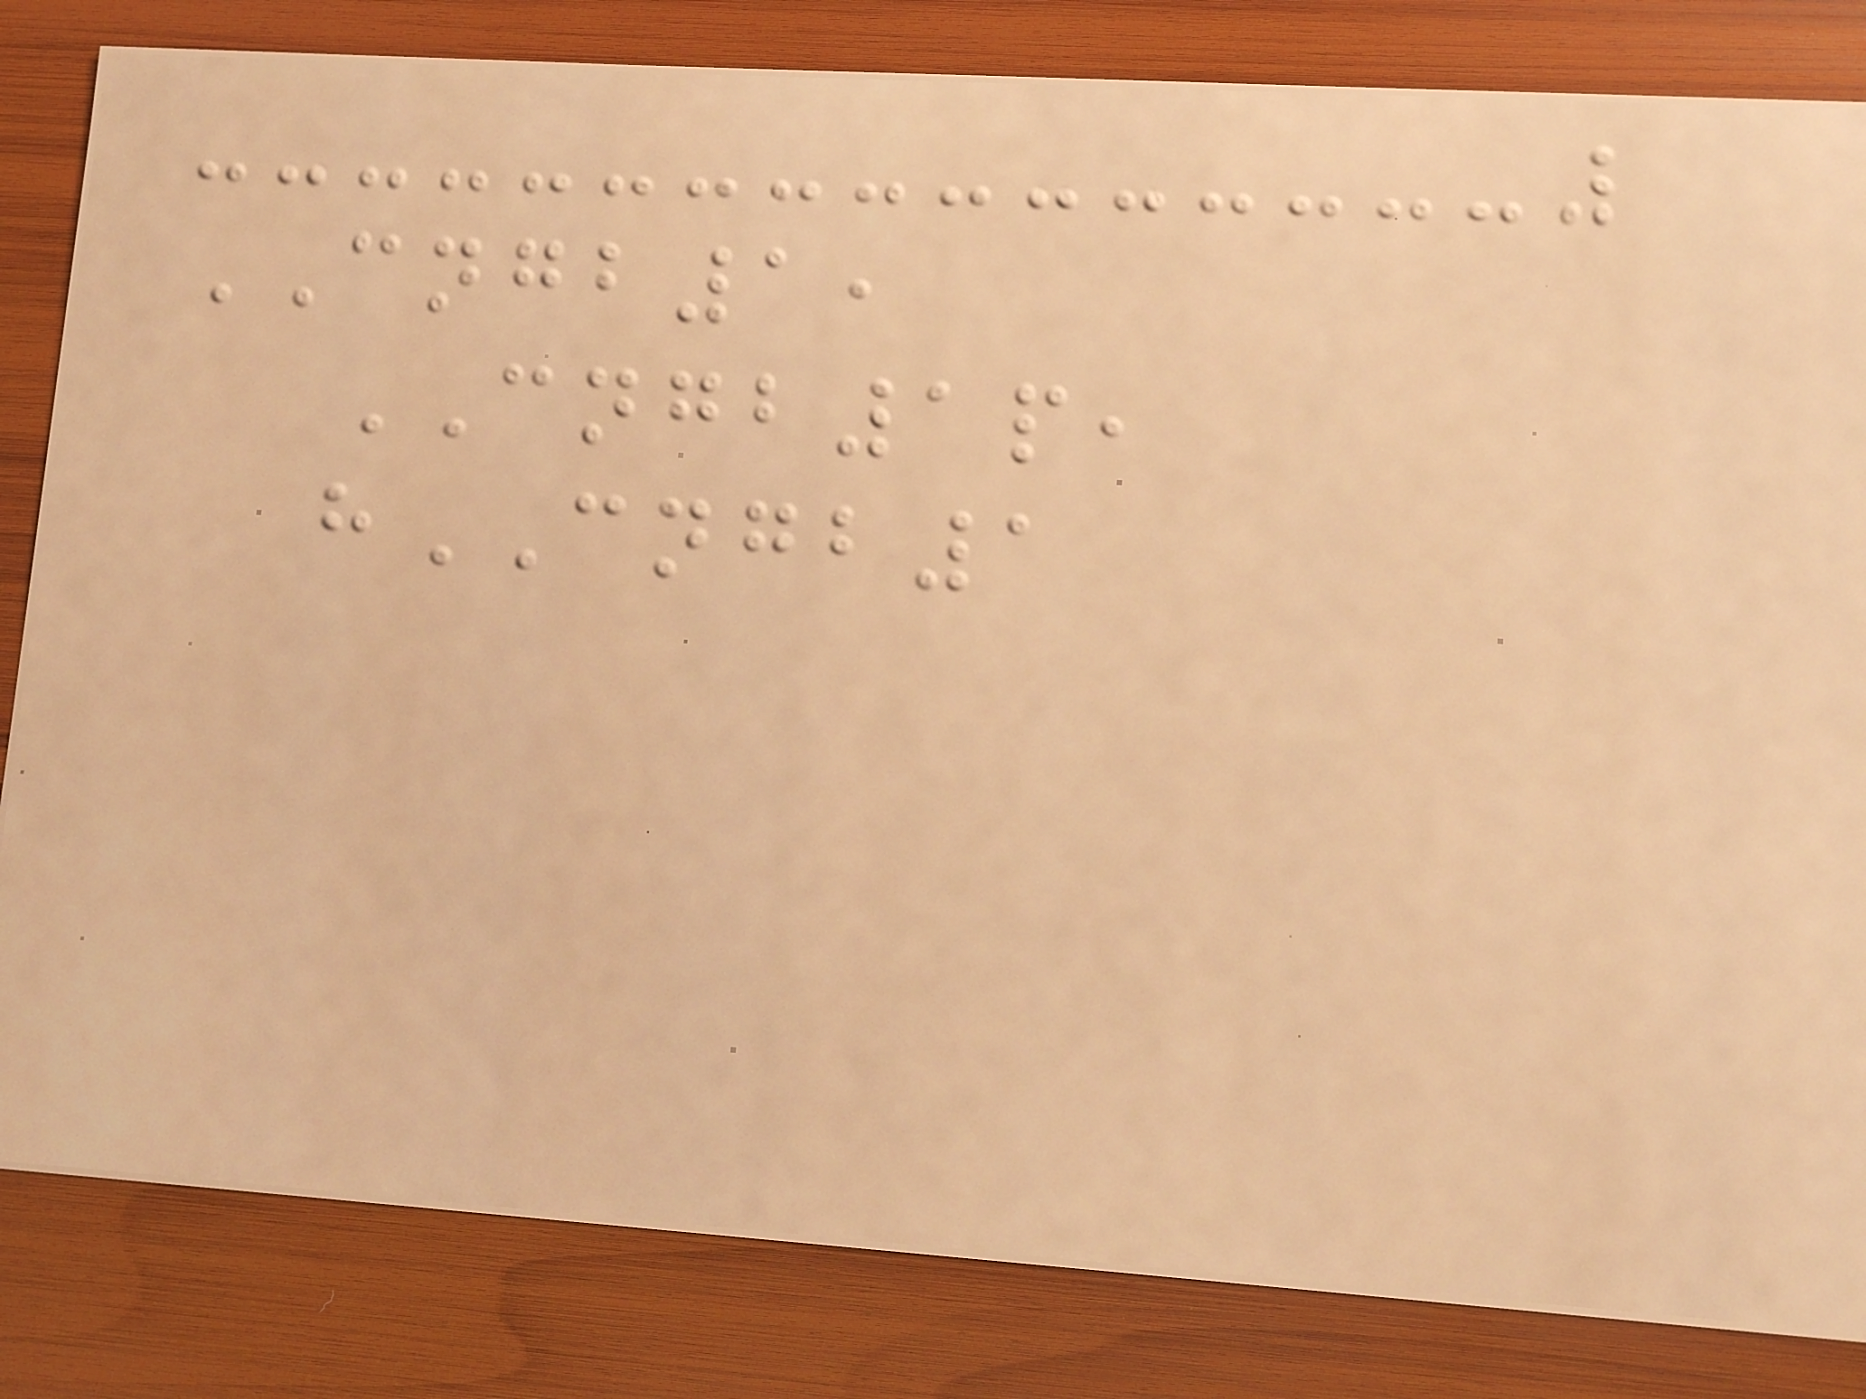CNGB1,
CNGB1p,
hCNGB1
